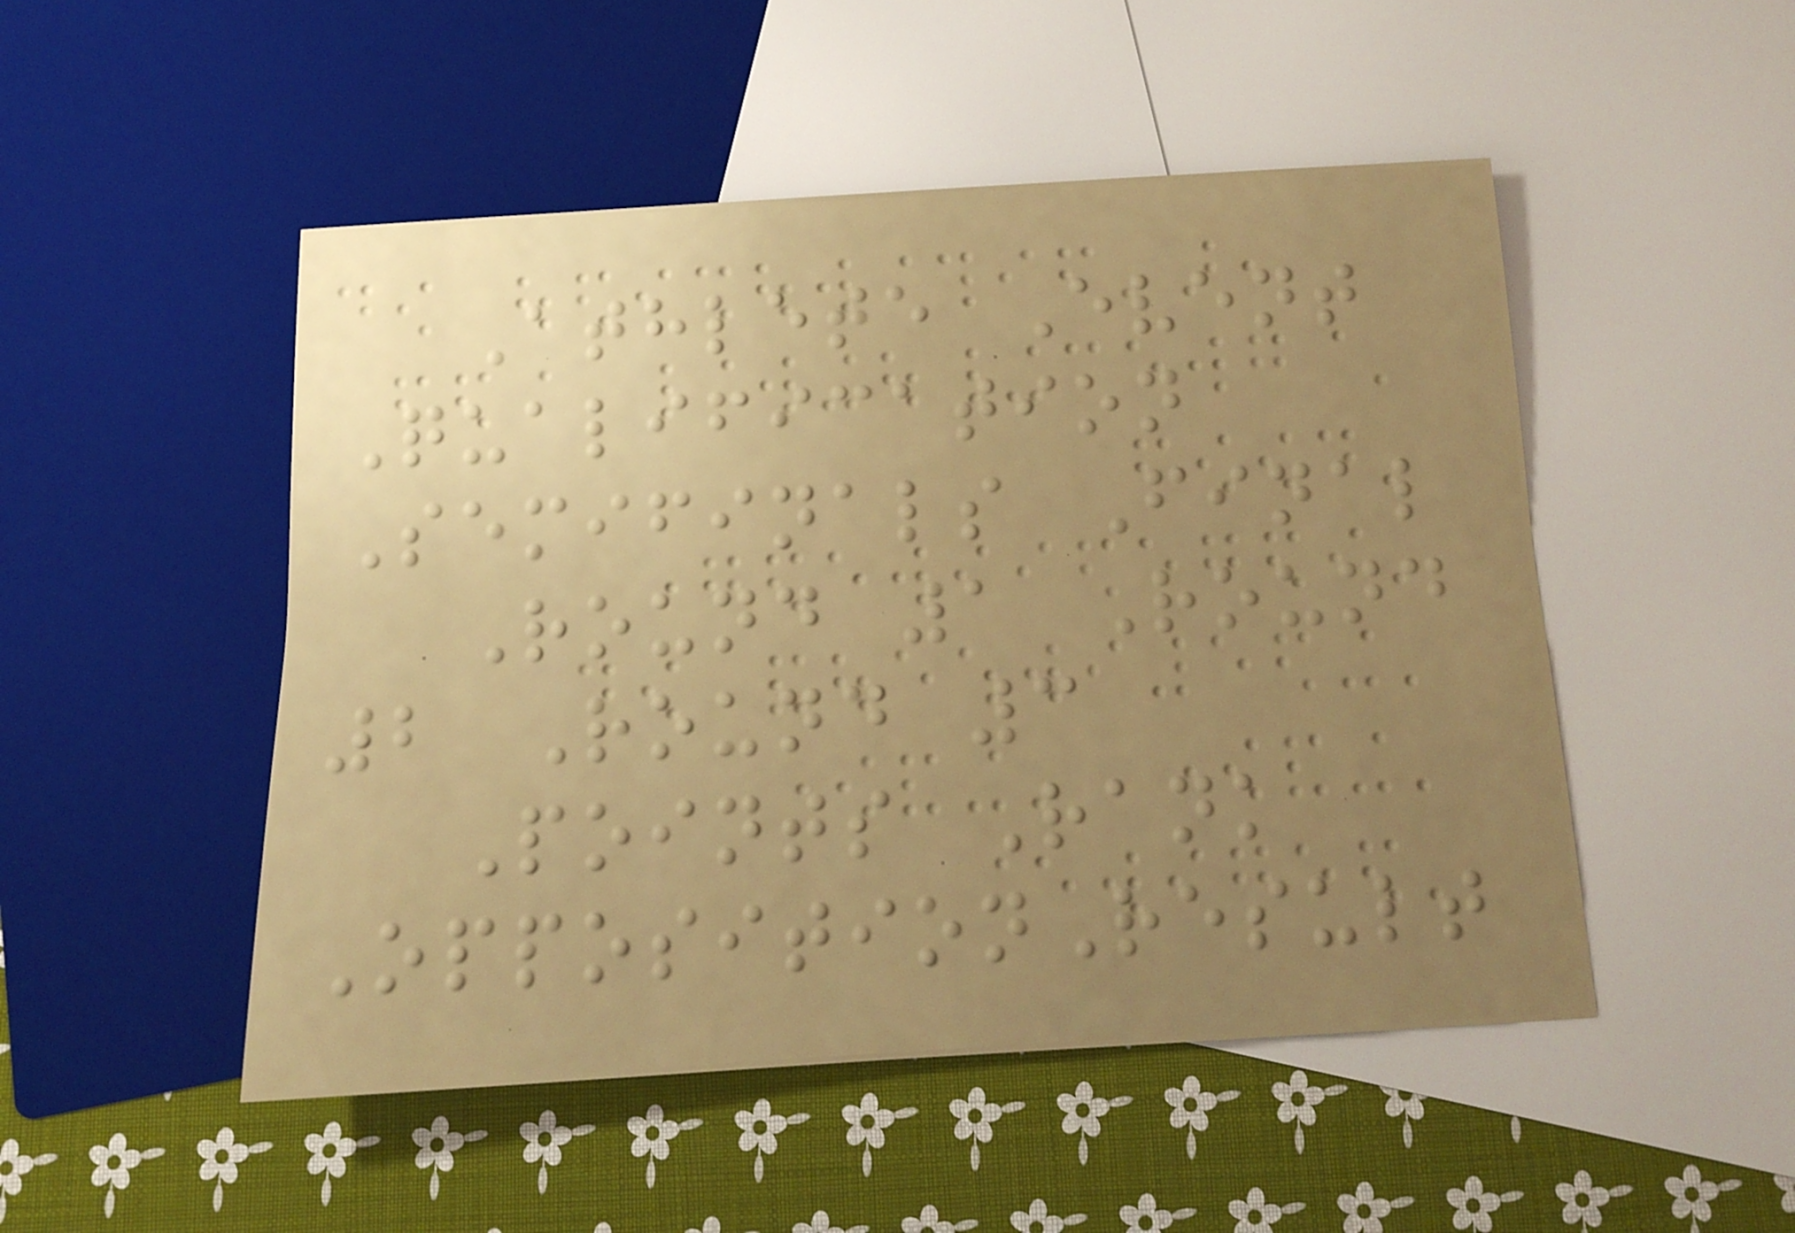Athlete Event
Qualification
Semifinals Final
Round 1 Round
2 Round 3
Points Rank
OppositionResult
